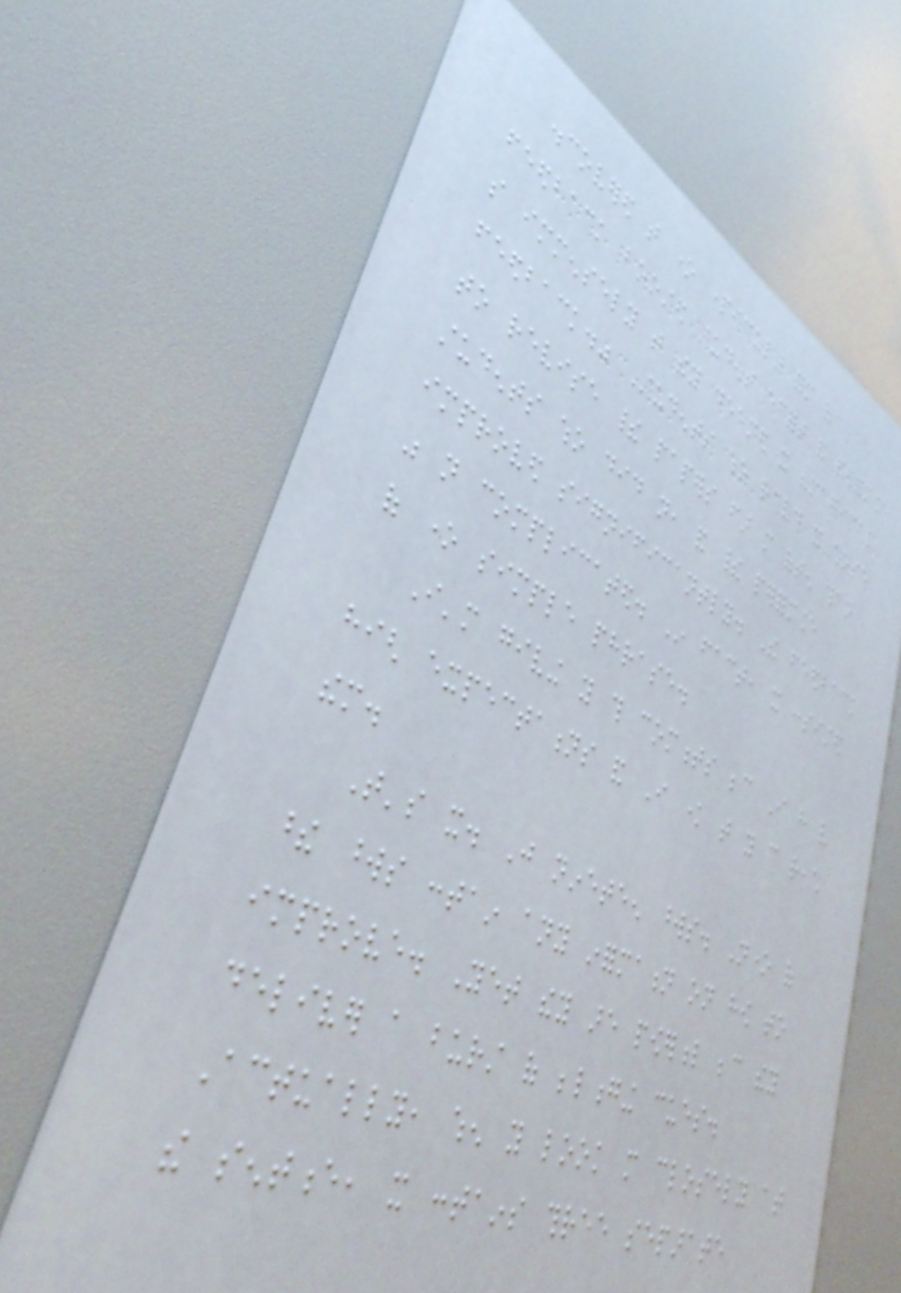discovered that one particular form of
feedback boosted student effort and performance
so immensely that they deemed it "magical
feedback." Students who received it chose
to revise their papers far more often than
students who did not, and their performance
improved significantly. The feedback
was not complicated. In fact, it consisted
of one simple phrase.
I'm giving you this comments because I have very
high expectations and I know that you can reach
them.
That's it. Just nineteen words. None of
these words contain any information on how to
improve. Yet they are powerful because they
deliver a burst of belonging cues.
Actually, when you look more closely at
the sentence, it contains three separate
